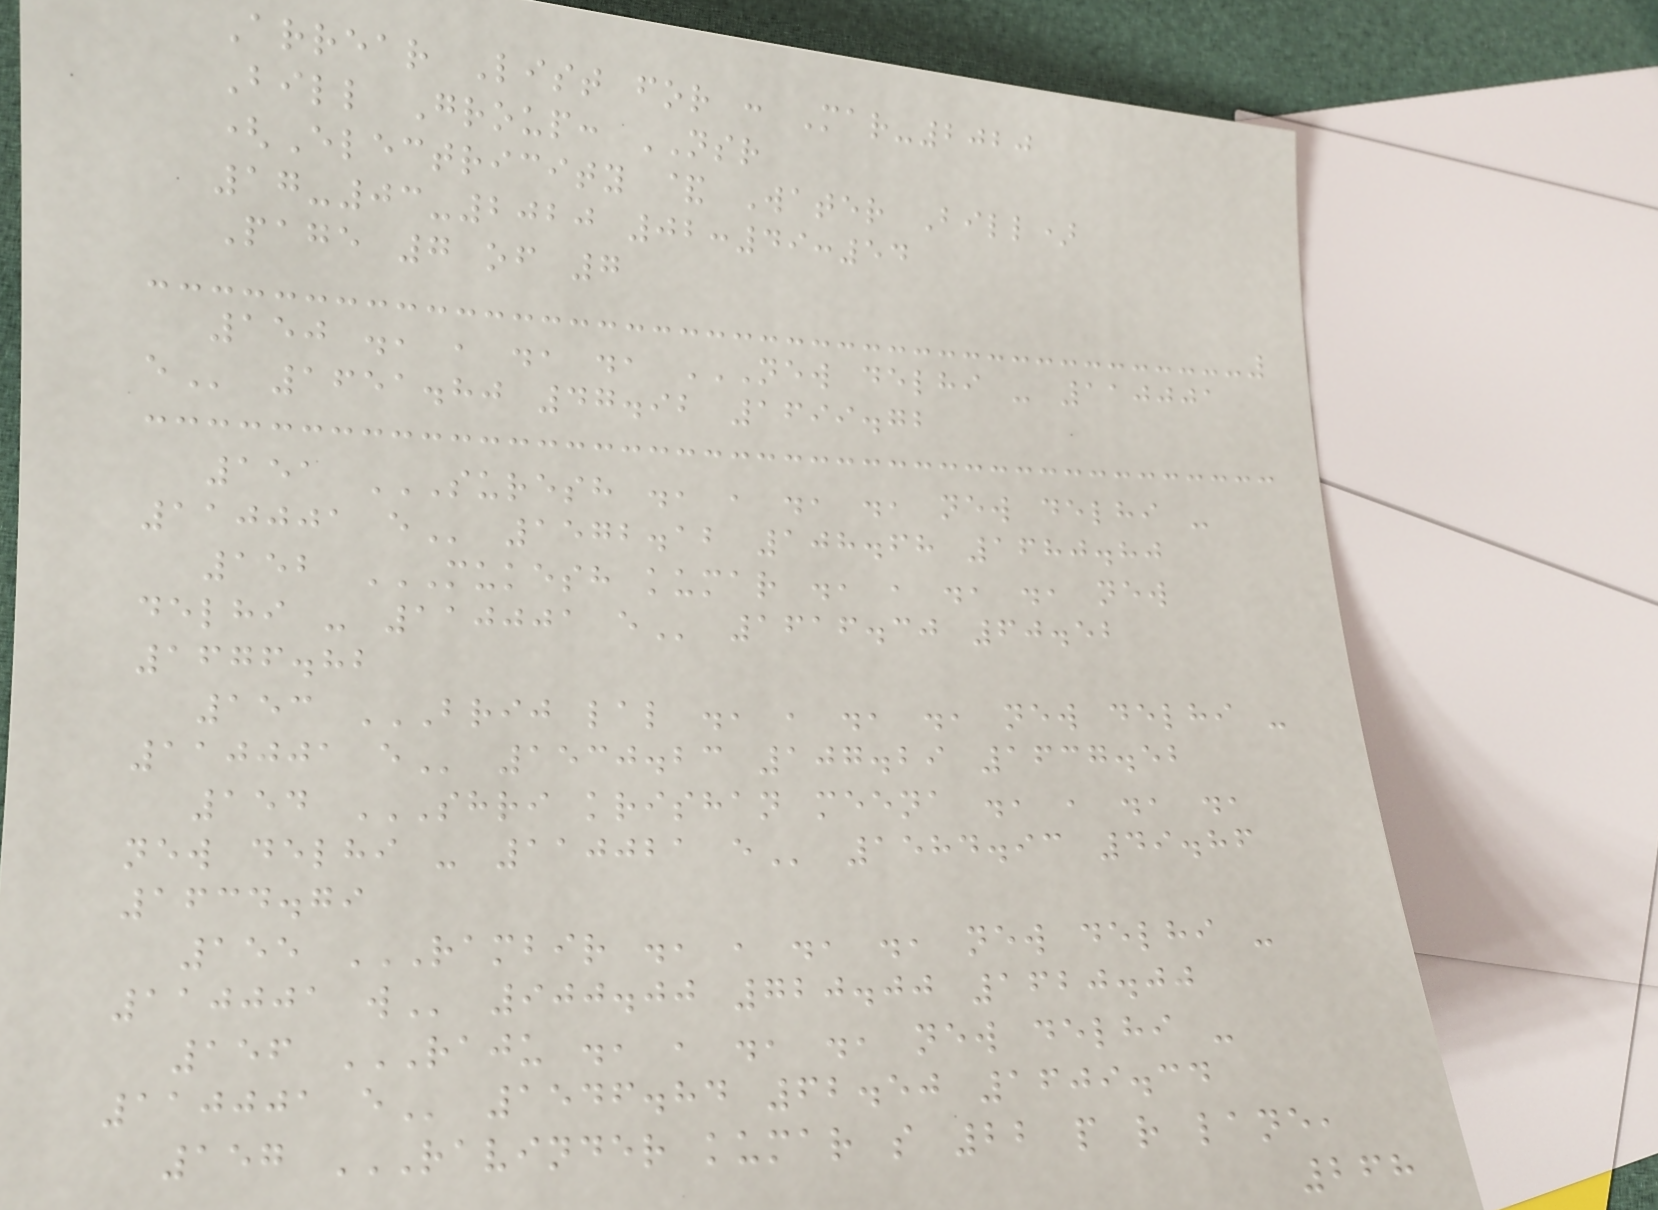Arrear List for : Mar-2020
Bill Group: NSR
(Electricity & Water Bill)
17-03-2020 02:49:54
Page 7 of 7
150 ., , ., ., NEW DELHI - 110001
E 1651.80 47.92 1699.72
151 SURESH ., , ., ., NEW DELHI -
110001 E 1572.12 108.68 1680.80
152 MUKESH KUMAR ., , ., ., NEW
DELHI - 110001 E 1616.30 60.52
1676.82
153 BRIJ LAL ., , ., ., NEW DELHI -
110001 E 1530.23 107.29 1637.52
154 SHRI KRISHAN MEENA ., , ., .,
NEW DELHI - 110021 E 1584.93 49.86
1634.79
155 RAMBIR ., , ., ., NEW DELHI -
110001 W 900.00 720.00 1620.00
156 RAJU ., , ., ., NEW DELHI -
110001 E 1546.84 62.50 1609.34
157 RAVINDER KUMAR S 22 P R LANE,
268
